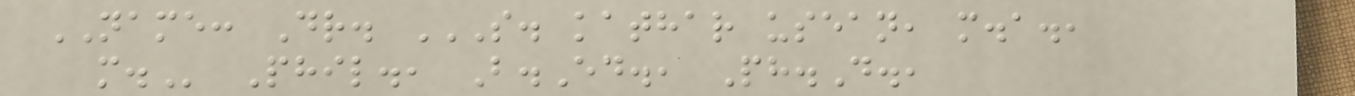NAME: Dr. S. KATHAR USEAN, M.A.,
M. Phil., B.Ed., Ph.D.,
